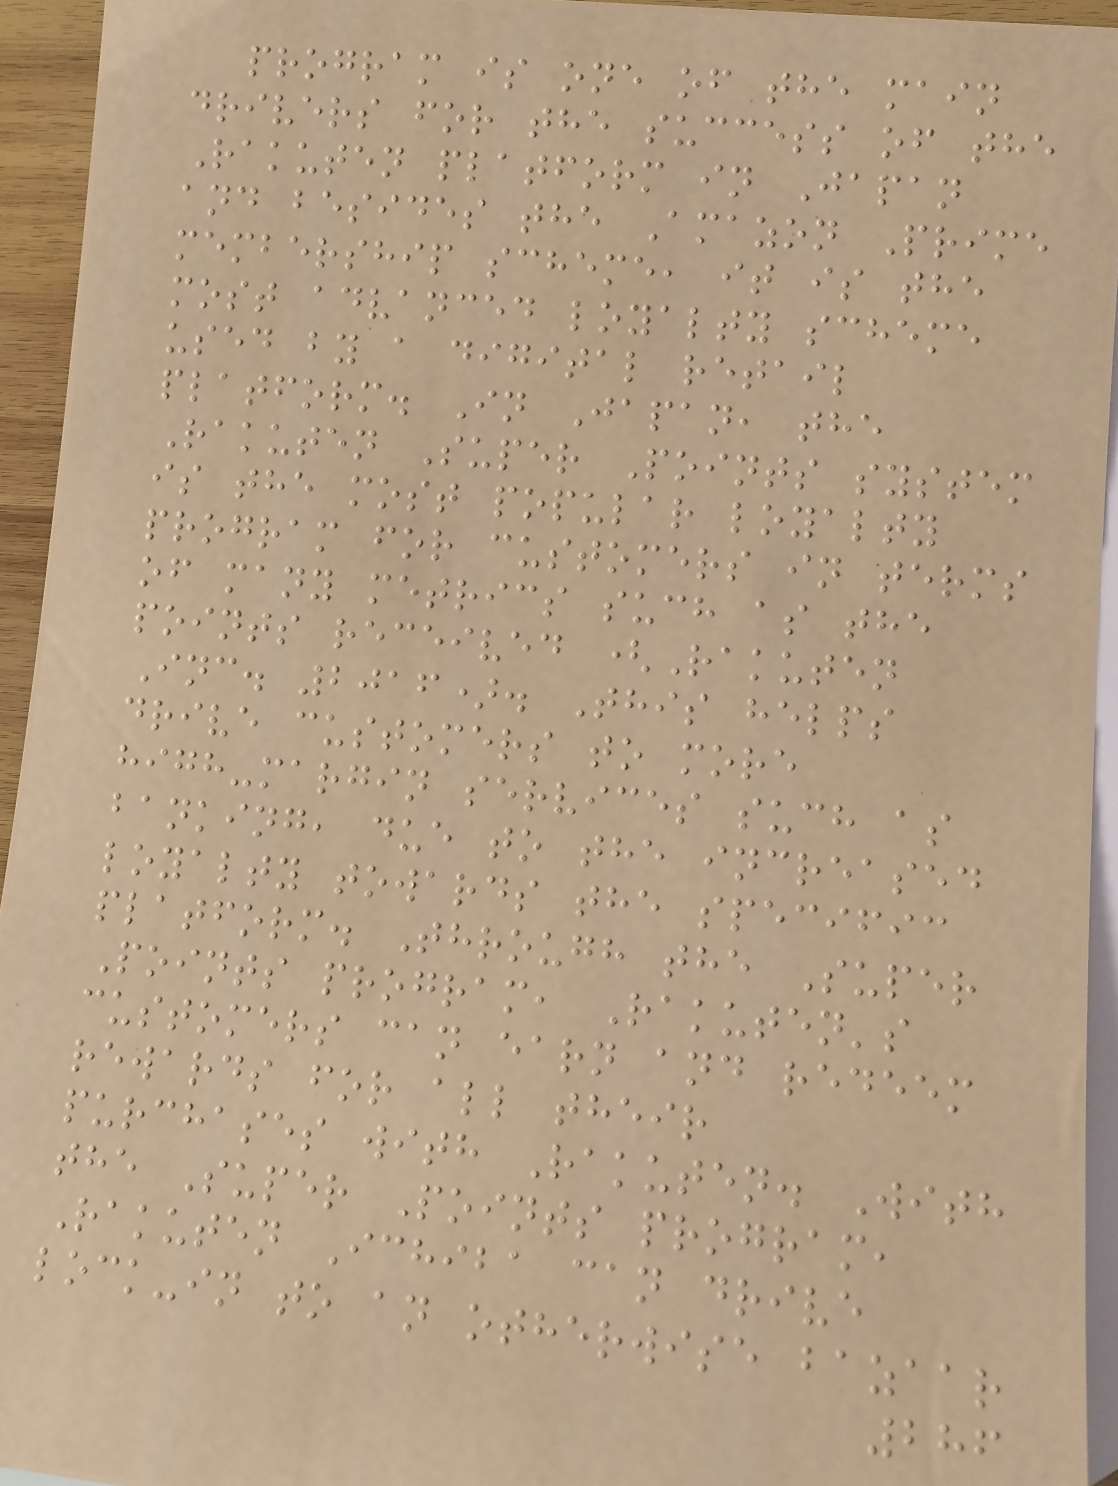program is one of the main
drivers for the success of the
Rakuten platform in Japan
and besides the Amazon Prime
membership scheme, it is the
most advanced loyalty scheme
used by a digital retail
platform. In Japan, the
Rakuten Super Points system
is the most popular loyalty
program for customers in terms
of many metrics such as the
points received (Rakuten
Inc. 2016). This helps
drive customers to more
high-margin services such as
banking, due to the increased
loyalty towards the specific
platform. Through the Super
Points program, Rakuten's
customers can earn and redeem
rewards for all their
purchases with Rakuten. With
the Super Points program,
Rakuten Ichiba can drive
lock-in to an otherwise bazaar
286
